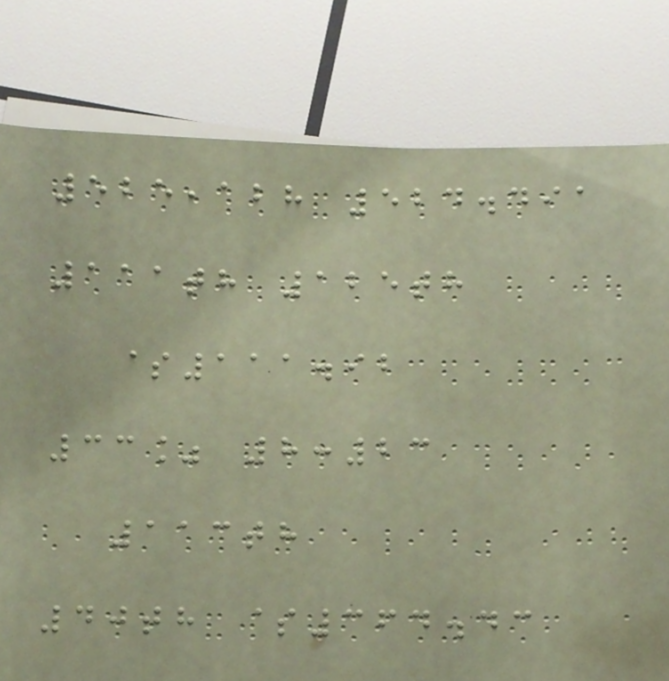525,128 524.491
111th 125th
$111.92
33% 8:23
113th
40th $364.43
